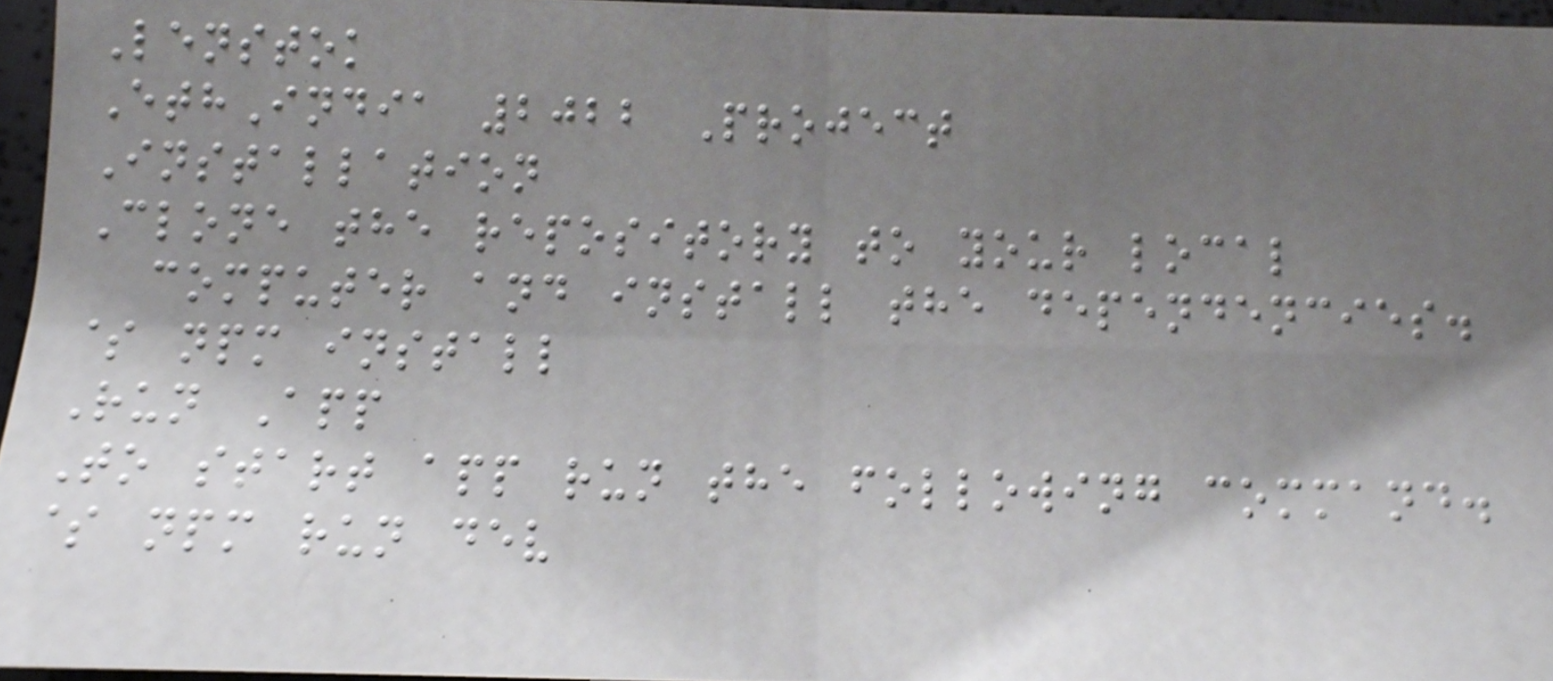Lenstok
EthIndia 2022 Project
Installation
Clone the repository to your local
computer and install the dependencies.
$ npm install
Run App
To start app run the following command.
$ npm run dev
